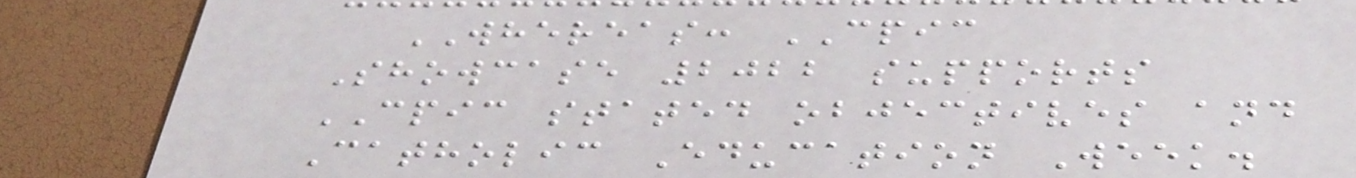WHEREAS: CPIC
Showcase 2022 supports
CPIC stated objectives and
Catholic Education Week.
